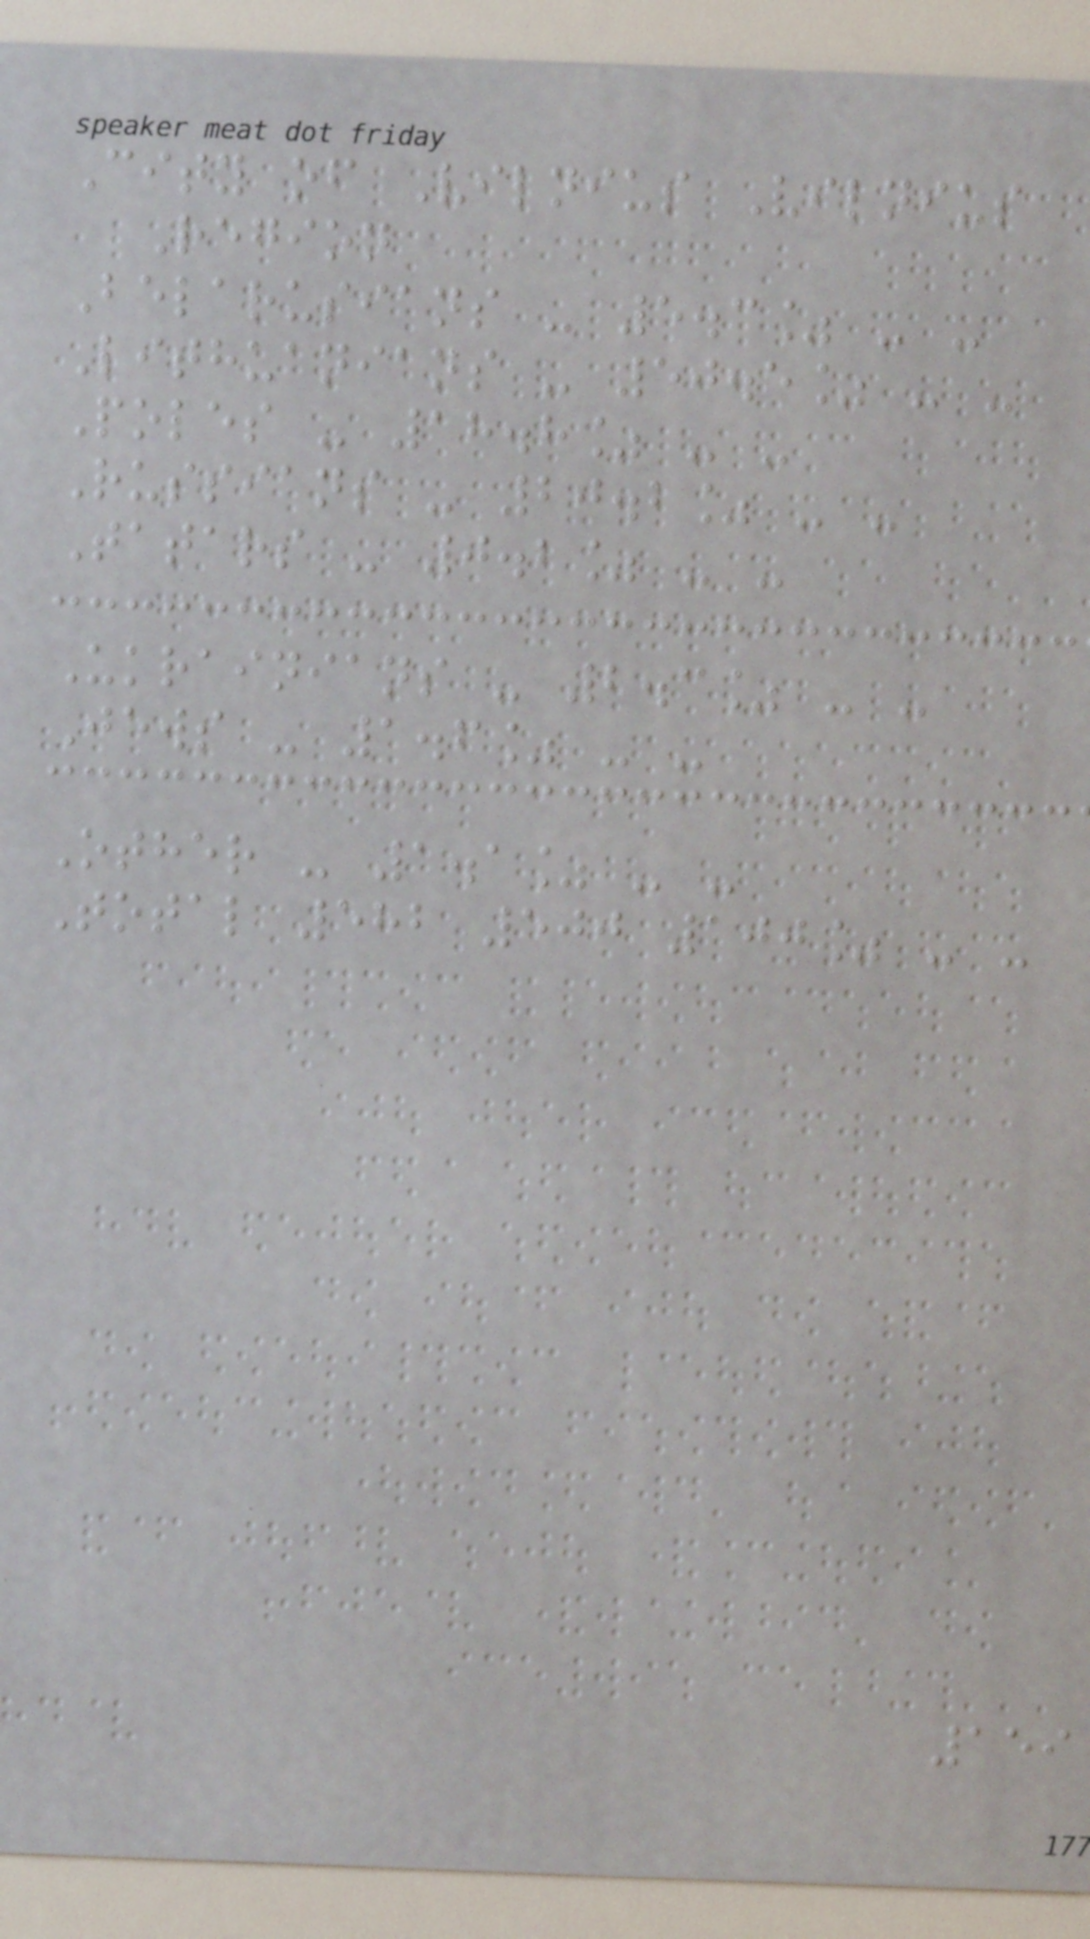City of Vilnius Vilnius
Region
Belarusians - 5.3% - -
Lithuanians - 50.5% - -
Poles - 18.8% - -
Russians - 20.2% - -
Tatars - 0.2% - -
Ukrainians - 2.3% - -
Jews - 1.6% - -
Other - 1.1% - -
Total 582 500 100% - -
159
